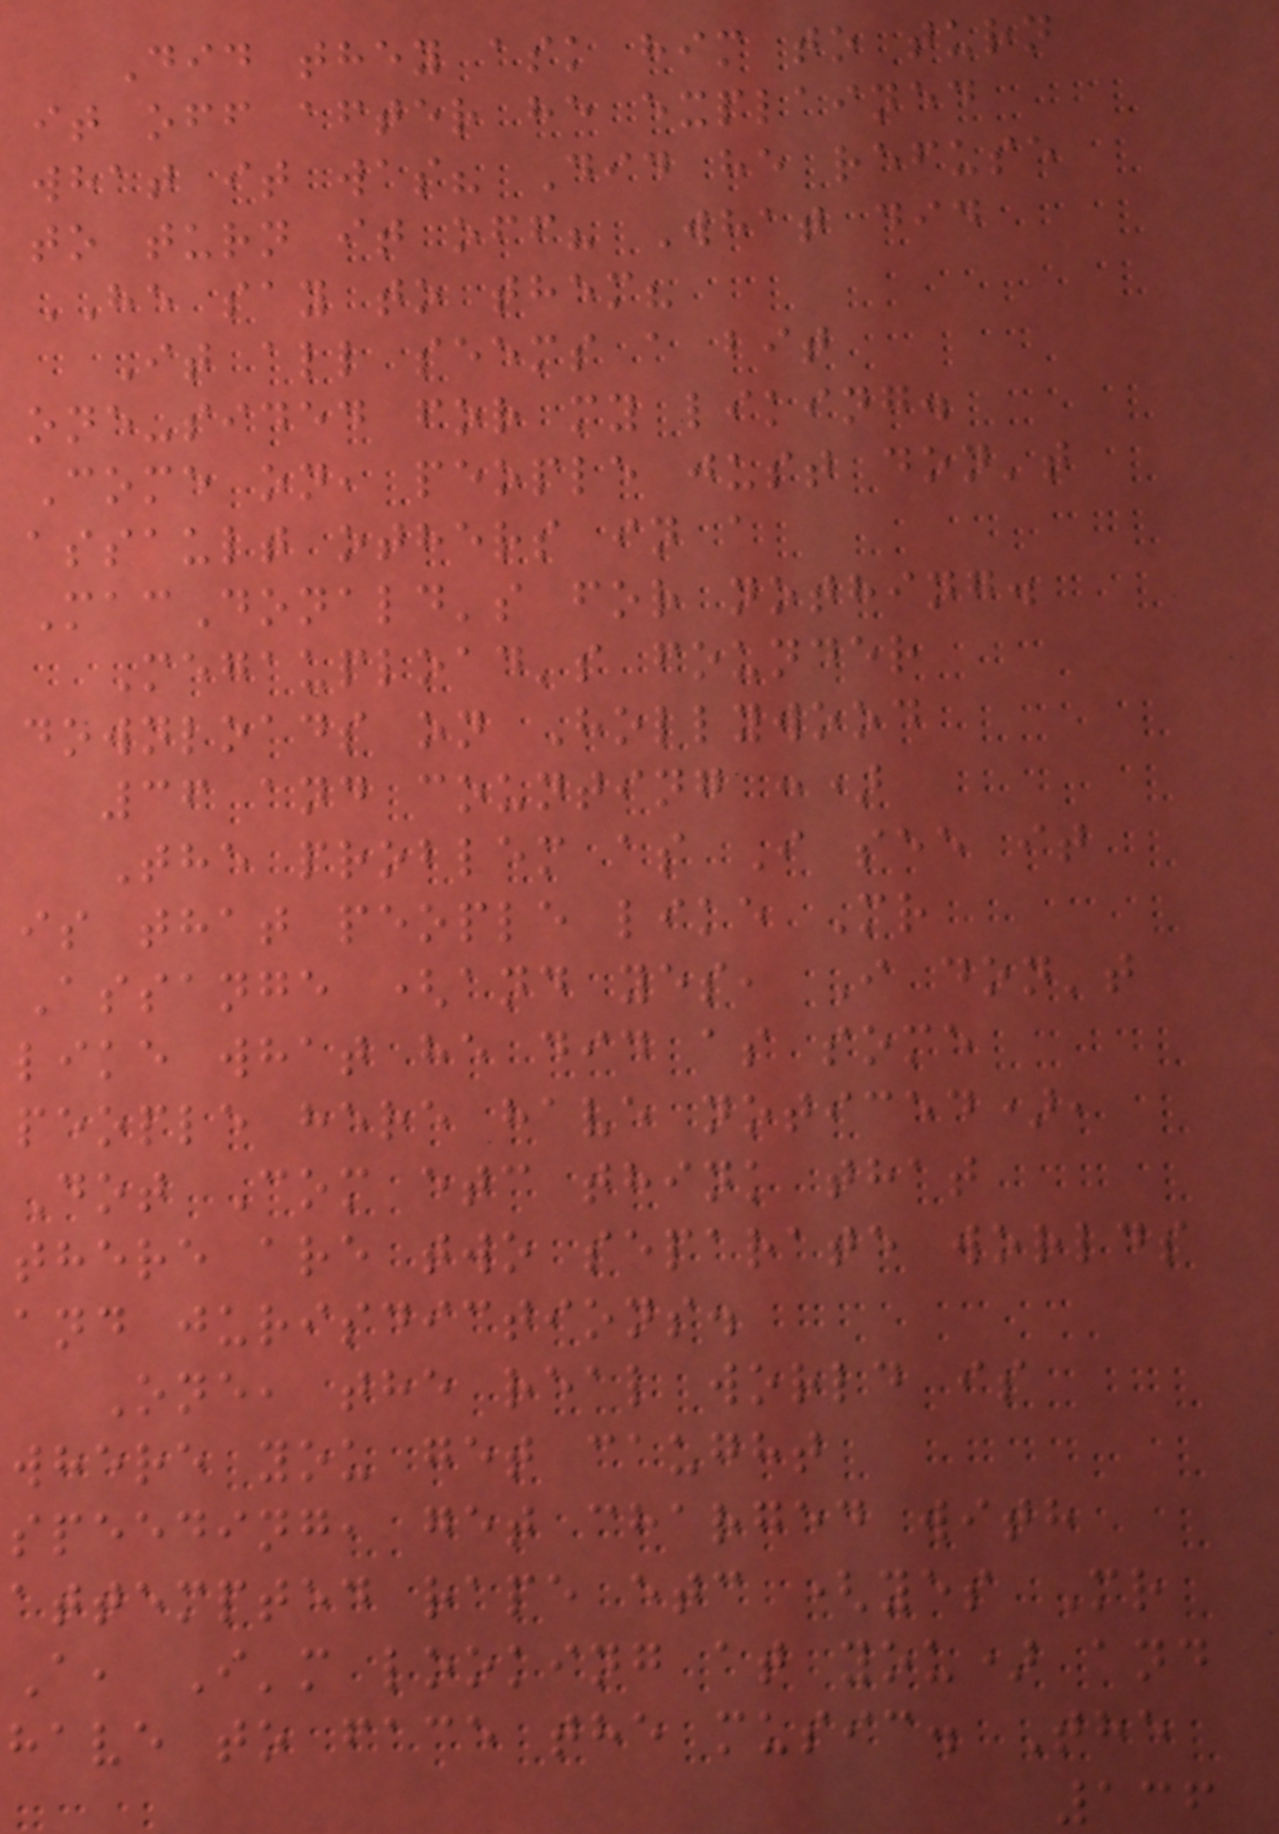Did they ask him to turn
it off after he explained
what it was? Did he refuse
to turn it off? What did
HE say to them?
It all seems a bit
one-sided for my liking.
Come on, people just don't
assault others in a
MacDonald's for nothing.
Megaupload's founder
downloads on Hollywood
36 and counting :)
The problem as I see it
is that people like Mr
Assange (and yes, I don't
like what he did as some
people here have noticed),
Dot Com etc think that
there are two separate worlds
and jurisdictions.
One, the real world is
where you get caught
speeding, get charged with
attempted rape etc (yes Mr
A, I'm looking at you) and
have to face the music. The
136
